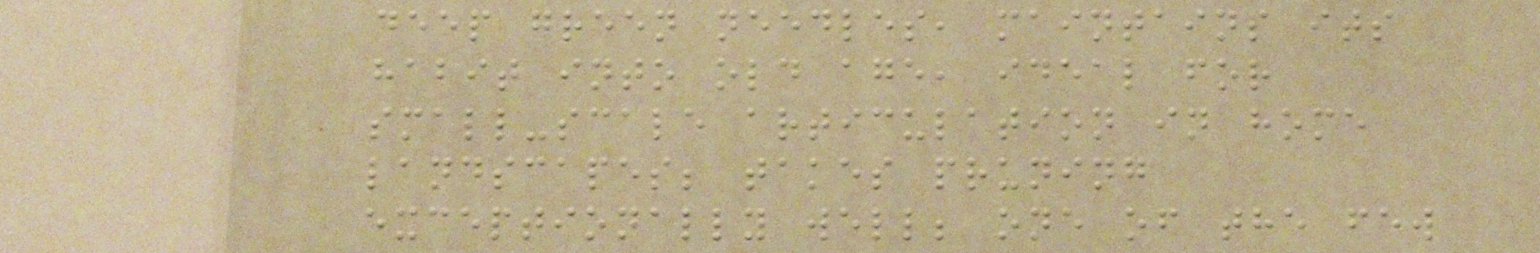deep green needles, maintains its
habit into old age, ideal for
small-scale articulation in home
landscapes; takes pruning
exceptionally well; one of the few
